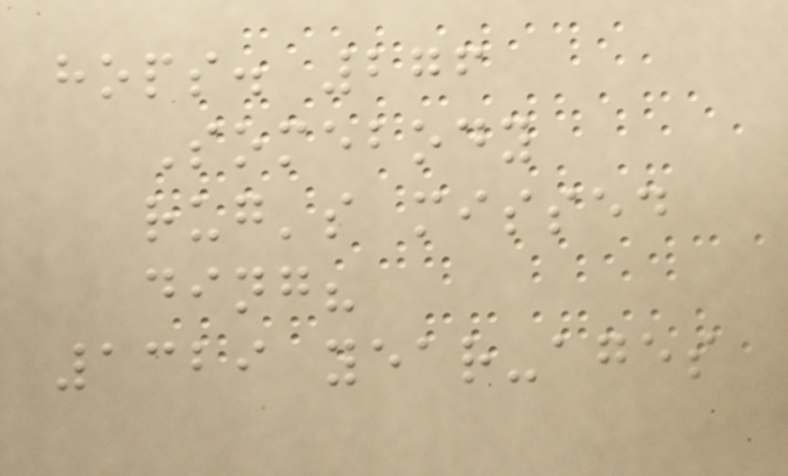hops. 276
Somebody
rug's missed
ding?
1329 year-ages
